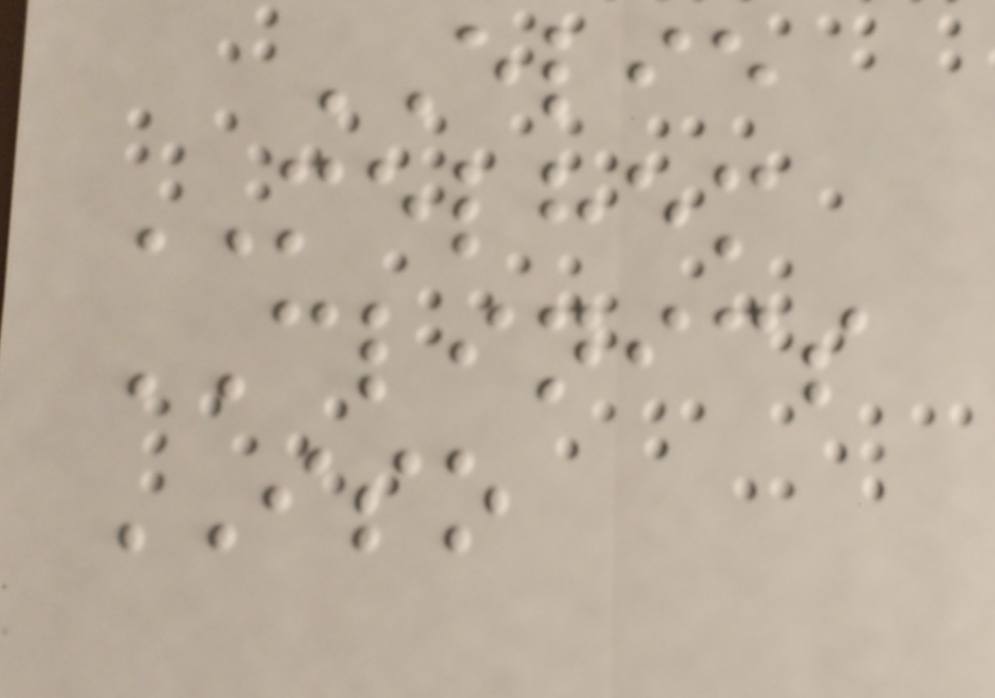ELIE
MELHEM
CLINICS
ISO
